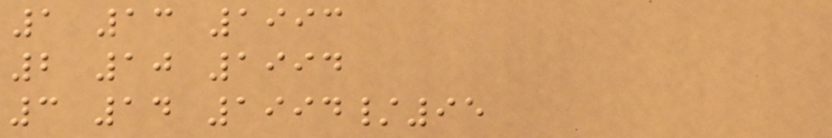1 13 1993
2 10 1994
3 14 1994/95
